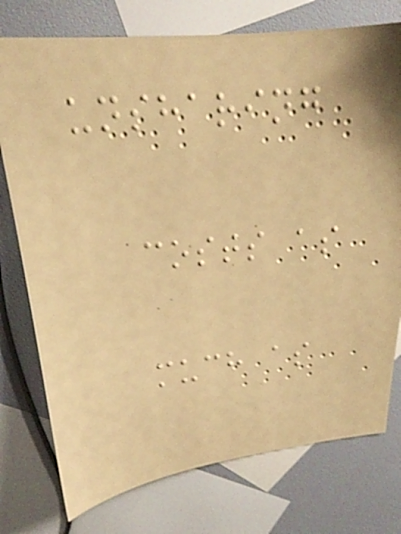unsharing
costs as
much as
